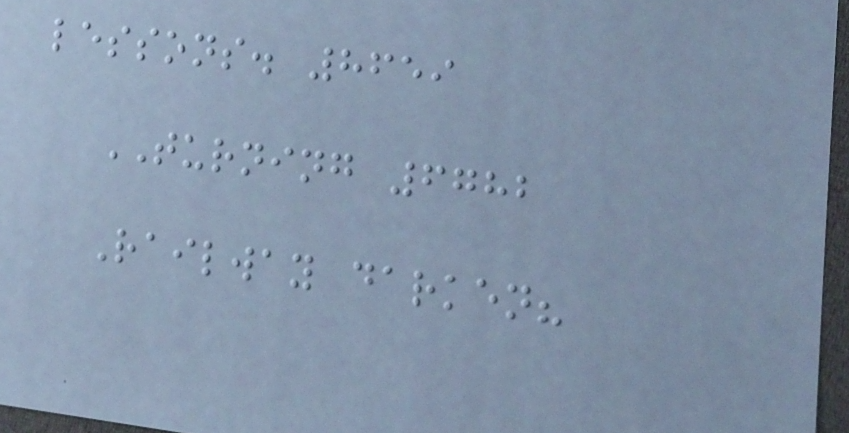lessons. 8659
TURNING 6782
Railway darken?
